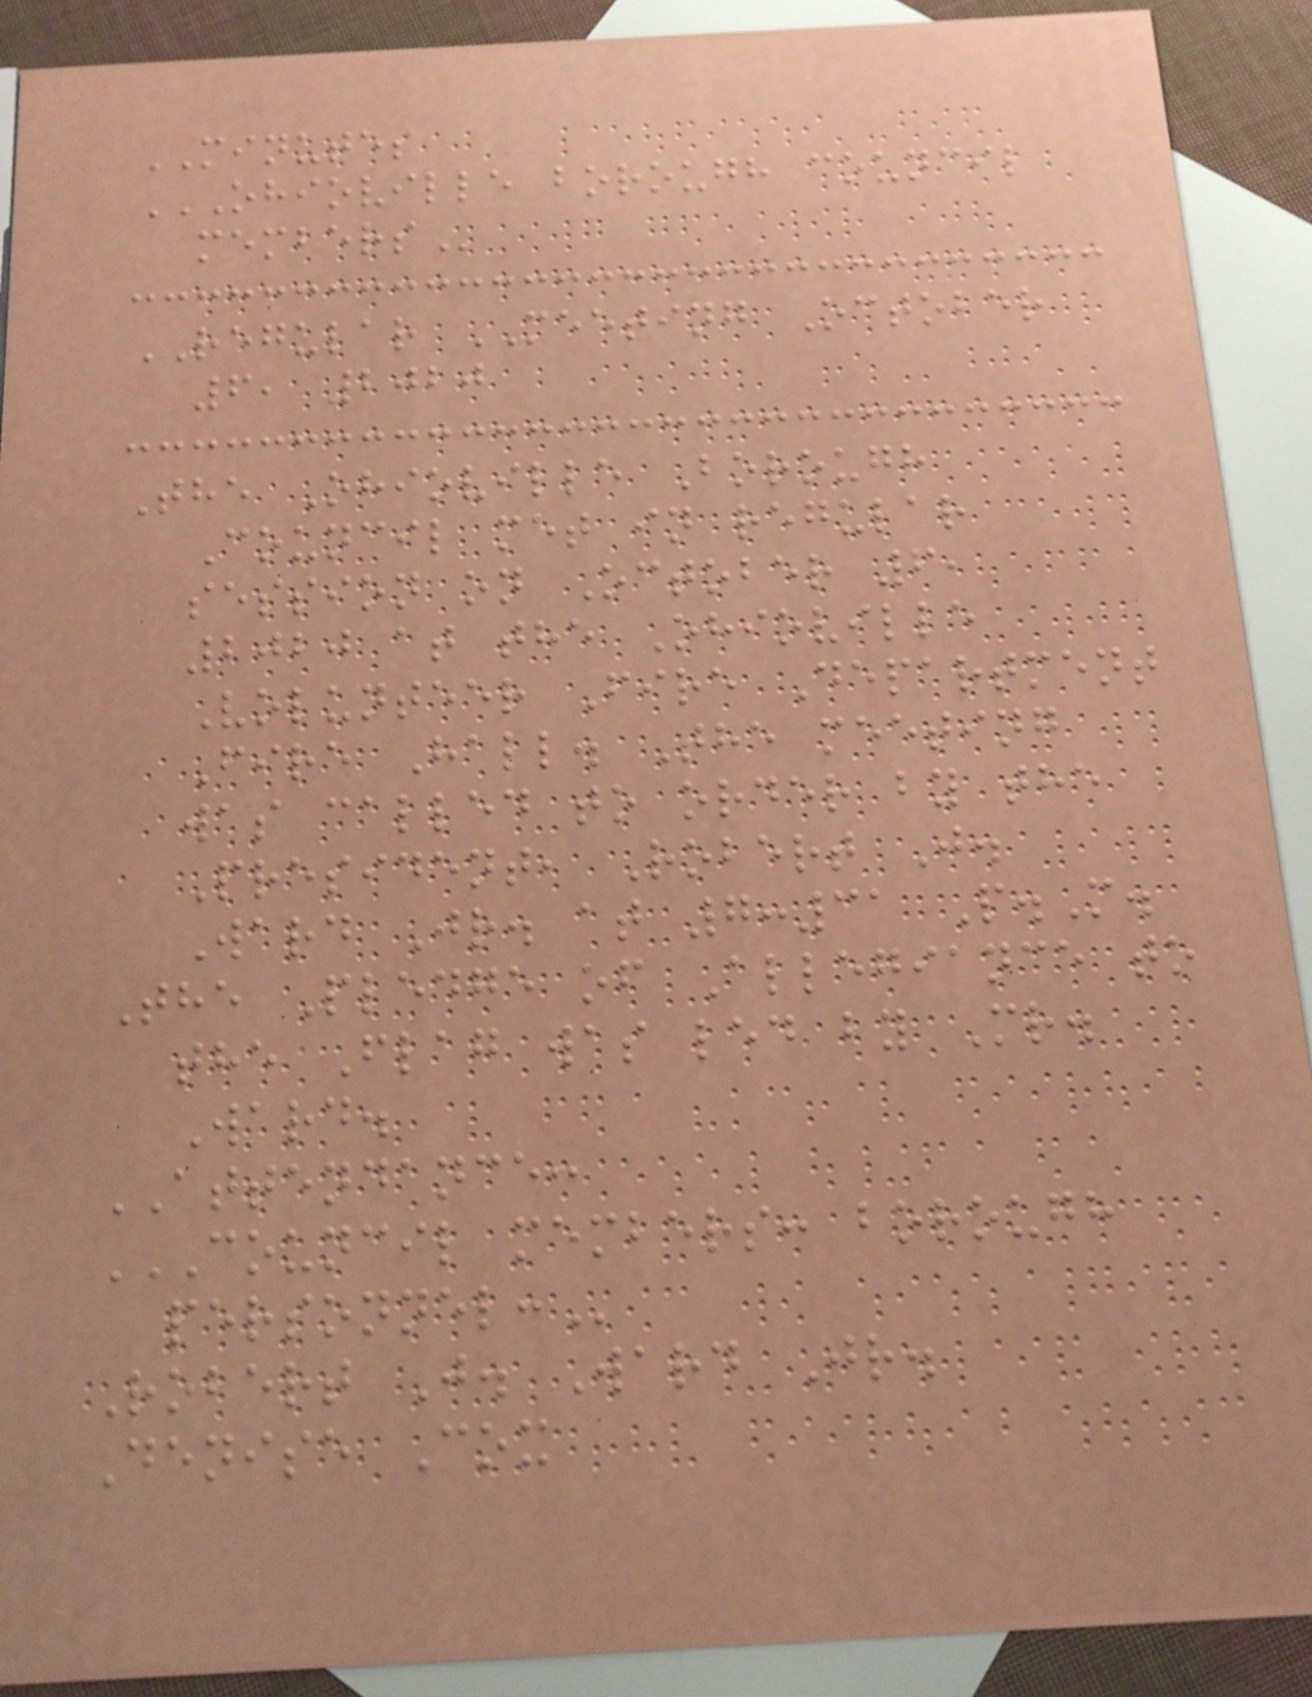MINUTES
OHIOVILLE BOROUGH COUNCIL
MEMBERS
REGULAR MEETING October
6, 2020
The Ohioville Borough
Council met in regular
session on October 6,
2020 at the Ohioville
Volunteer Fire Department
Fire Hall. The meeting
was called to order by the
President, Robert J.
Ward Jr. at 7:31 P.M.
The Pledge of Allegiance to
the Flag was led by Mr.
Ward.
ATTENDANCE:
COUNCIL MEMBERS: BOROUGH
PERSONNEL:
Robert J. Ward Jr.
Denise Cox
